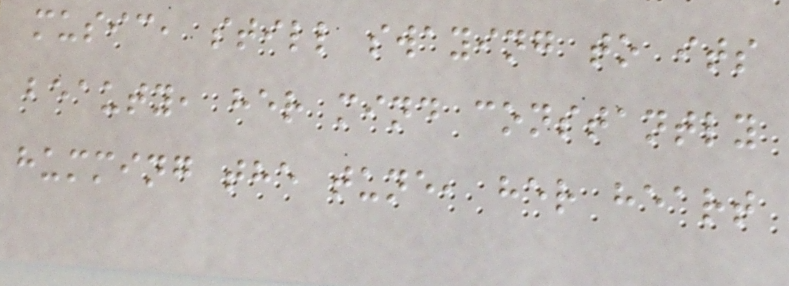music, still swaying to its
beauty, her mind constantly
humming the tune, her heart
